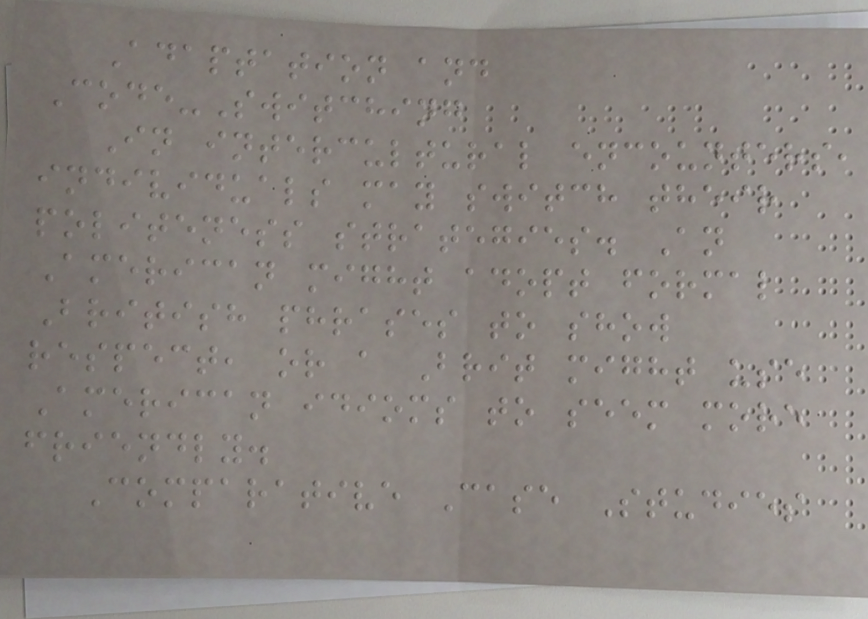Adaptation and
Code-Switching
In intercultural encounters,
individuals may switch their
politeness strategies. An
American might adopt formal
British phrases to show
respect, or a Brit might use
American idioms to seem more
friendly.
Comparative Case Studies
